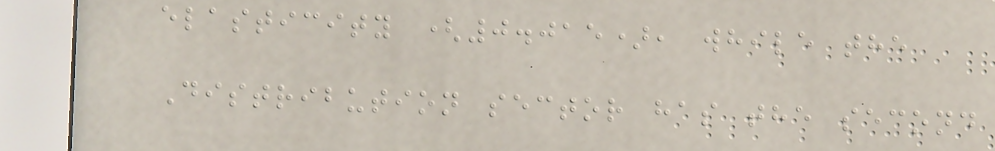elasticity (0.015), while the
Distribution sector has the second
